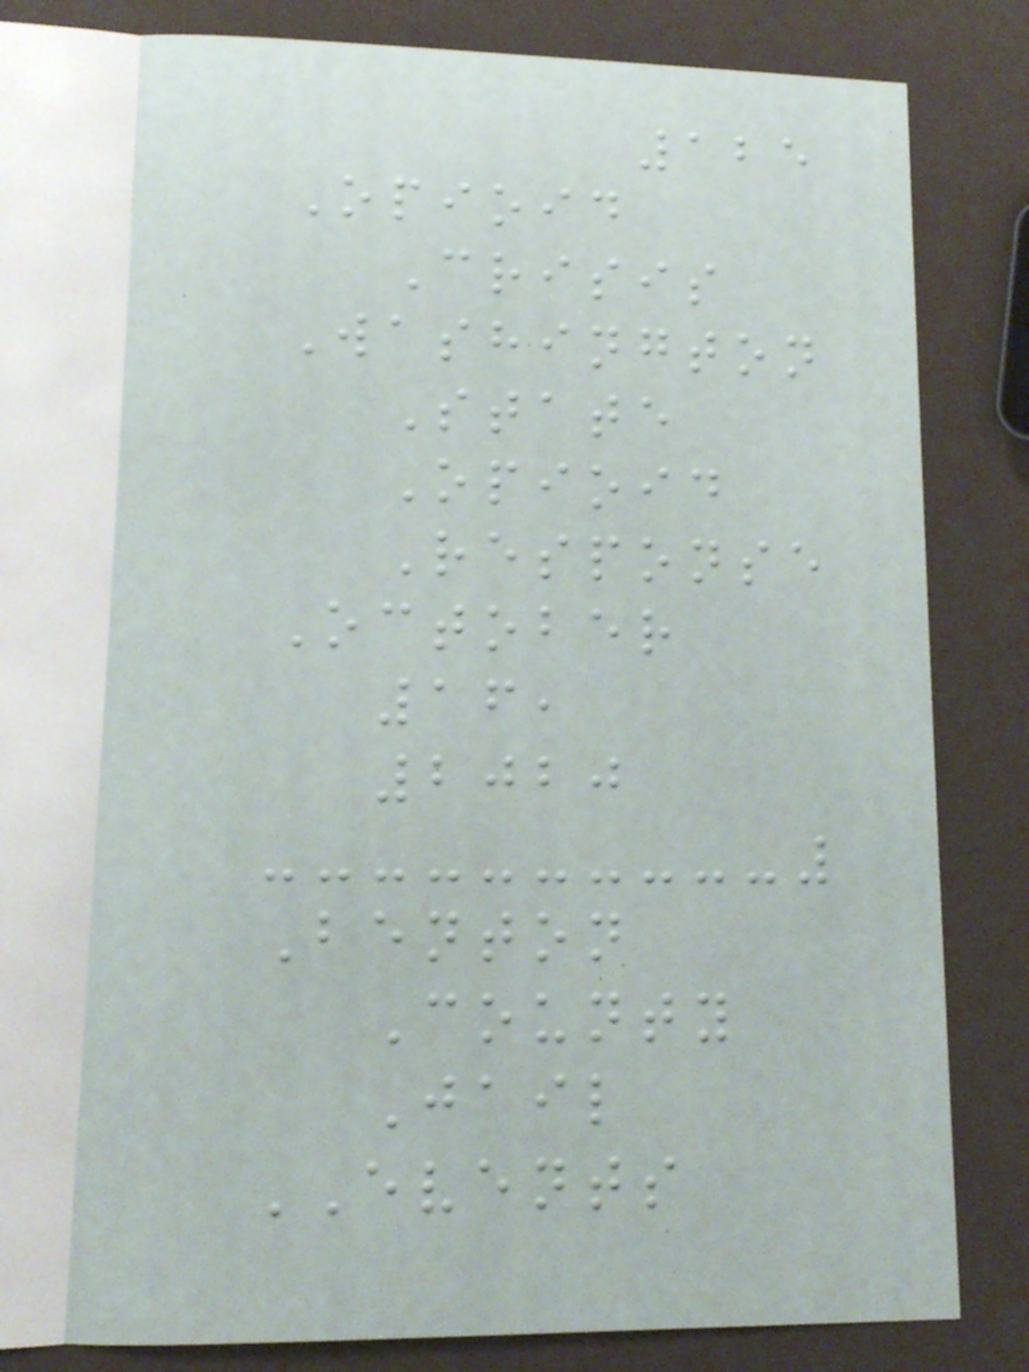125
Opioid
Crisis
Washington
State
Opioid
Response
October
16,
2020
Benton
County
Jail
EVENTS
